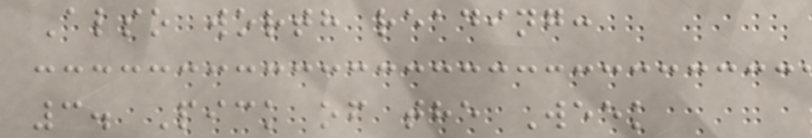Also worth reading:
3. Pick of the Week
